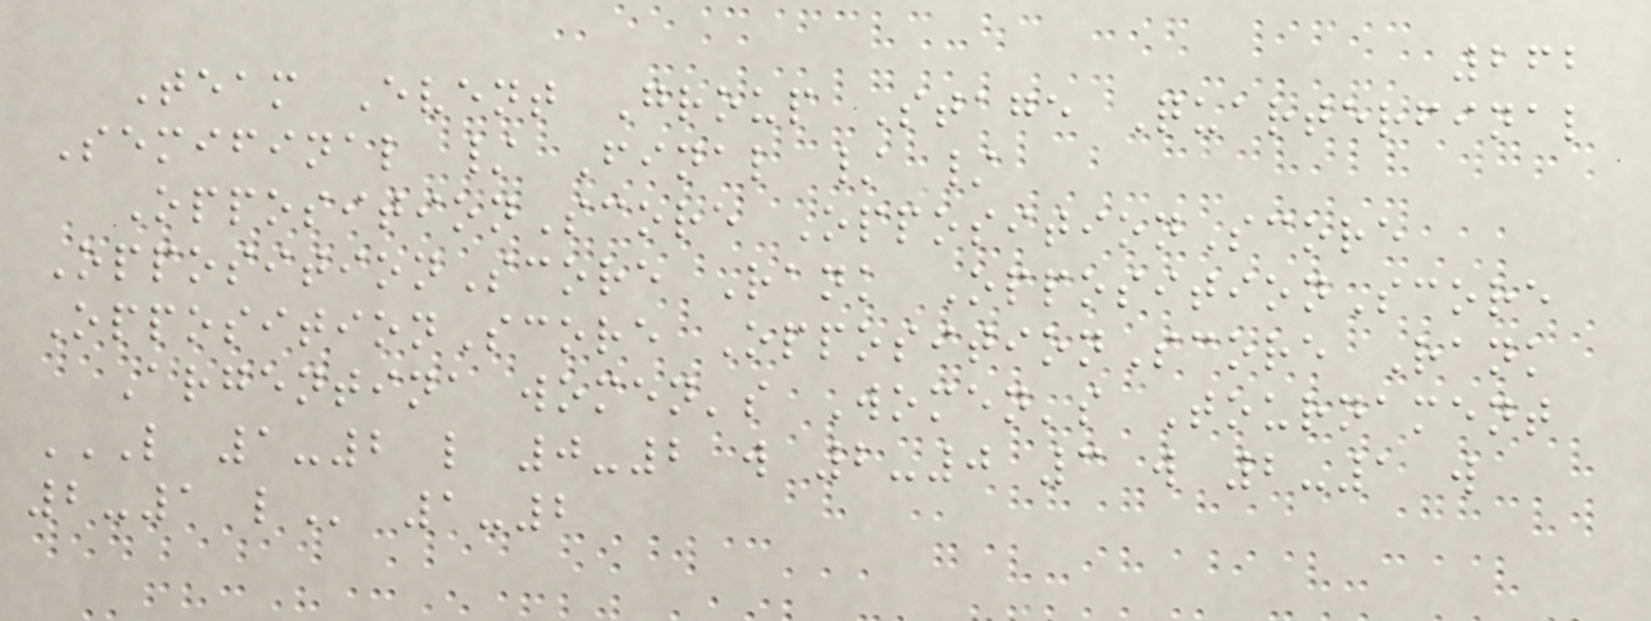262
Team Event Group Stage Quarterfinal
Semifinal / Final / /
OppositionScore OppositionScore
OppositionScore Rank OppositionScore
OppositionScore OppositionScore Rank
Argentina women's Women's Tournament
L 1-2 L 0-2 W 2-0 3 W 2-1 W
2-1 L 1-2
